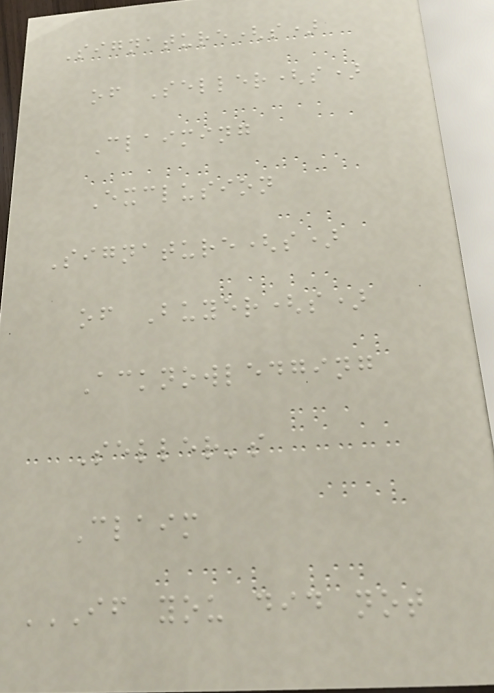Signature(s)
of Seller(s)
Claiming
Exclusion
Signature(s)
of Buyer(s)
Acknowledging
Seller's
Claim
IF YOU DID NOT
